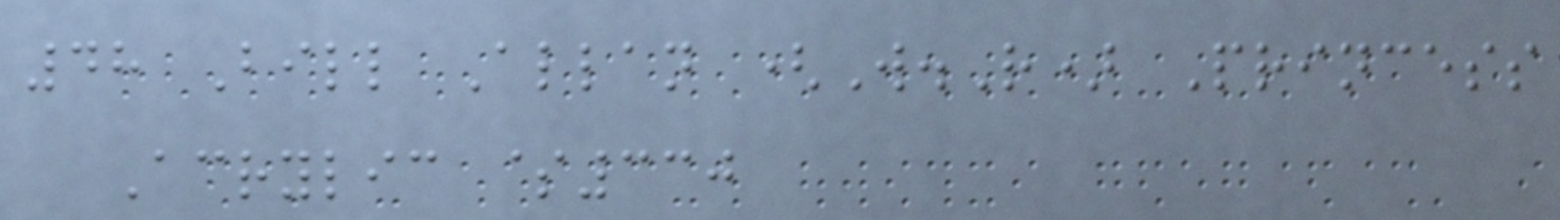48 Bill Allan (W.R) Princess
Acrylic $330
